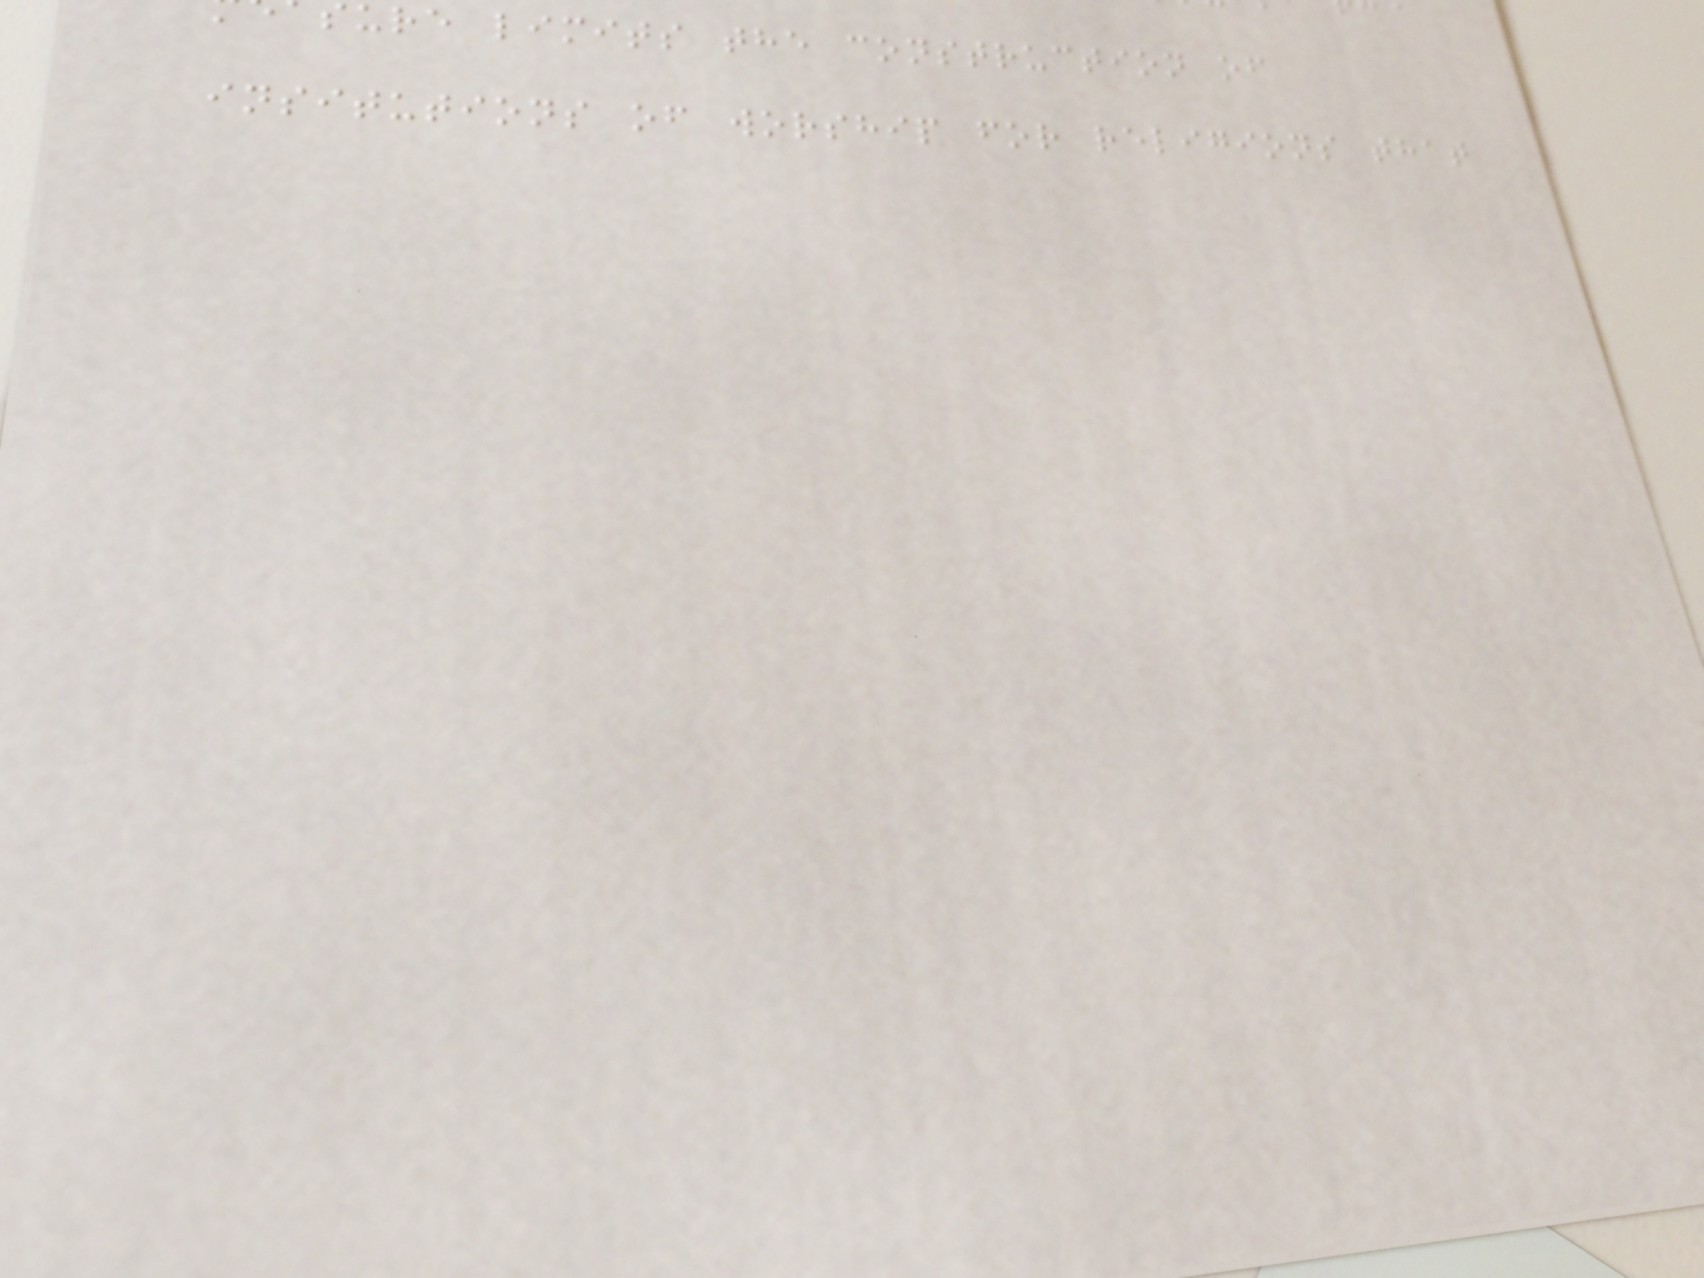ure limits the construction of
insitutions of worship for religions that
